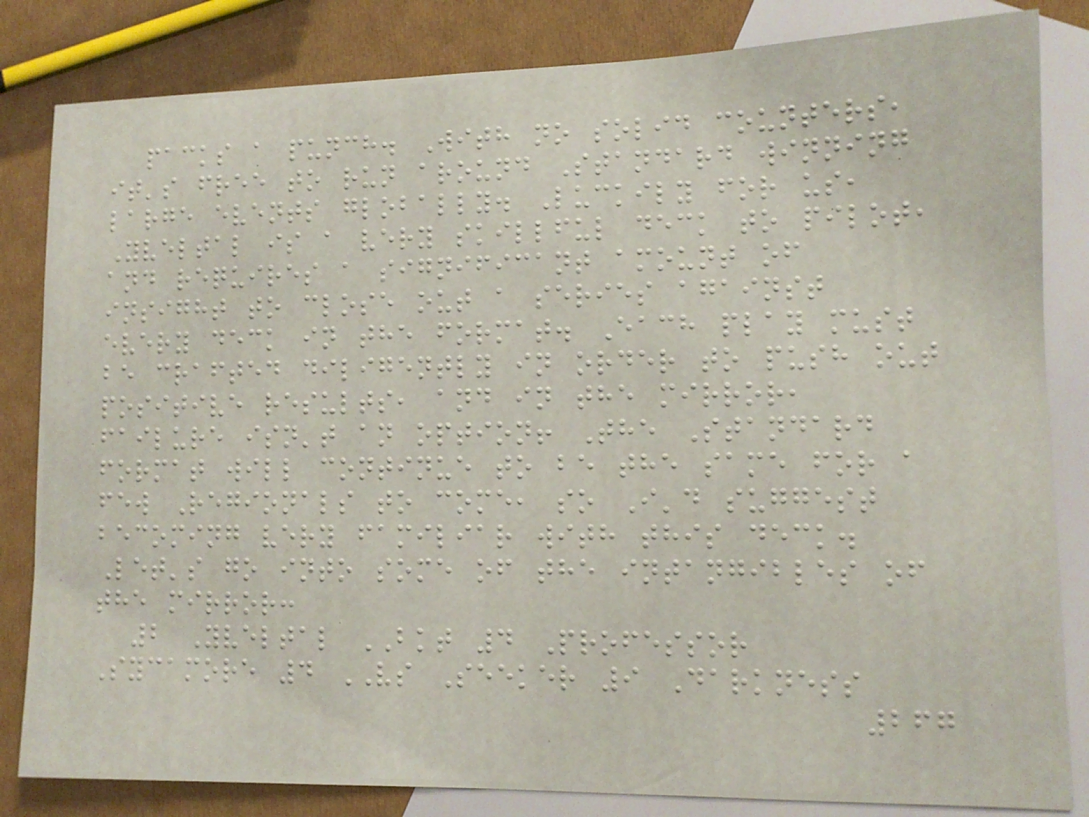packs a punch. With no solid counters,
it's free to run around Standard winning
large events globally. Luckily for us,
Yveltal is a very skillful deck to pilot,
and requires a significant amount of
insight to close out a series against
every deck in the format. Each play must
be crafted diligently in order to push out
positive results, and in the mirror,
failure isn't an option! The Standard
format will continue to be the same for a
few Regionals to come, so I'd suggest
becoming very familiar with this deck.
Let's go into some of the intangibles of
the mirror:
2 Yveltal BKT 4 Professor
Sycamore 4 VS Seeker 9 Darkness
267
